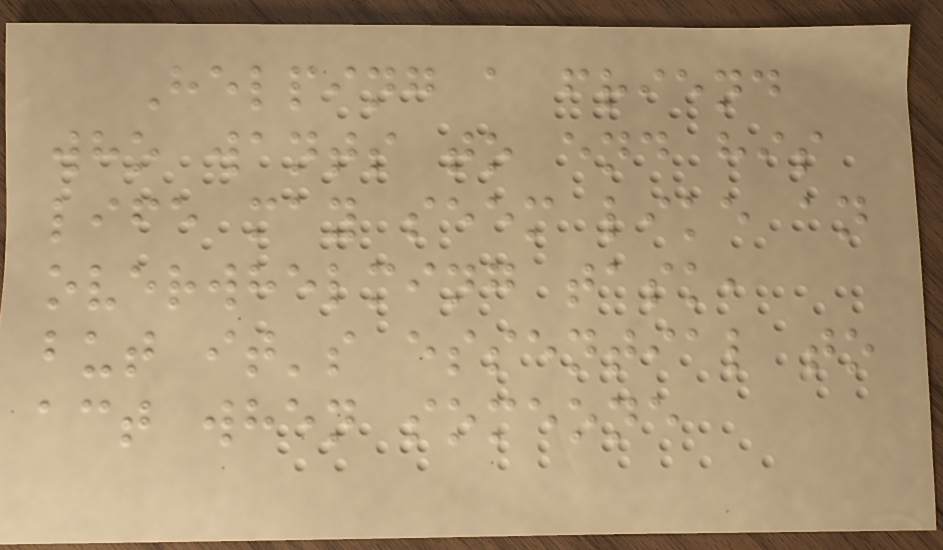Helping a friend
who wants to end his
life may seem like an
overwhelming task,
but it's essential to
act when someone
